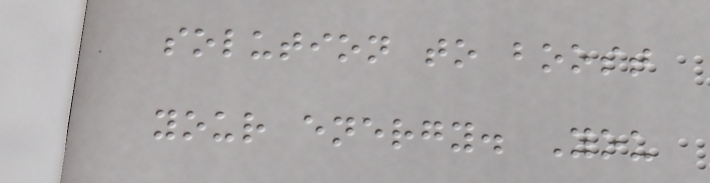solution to boost
your energy. You
